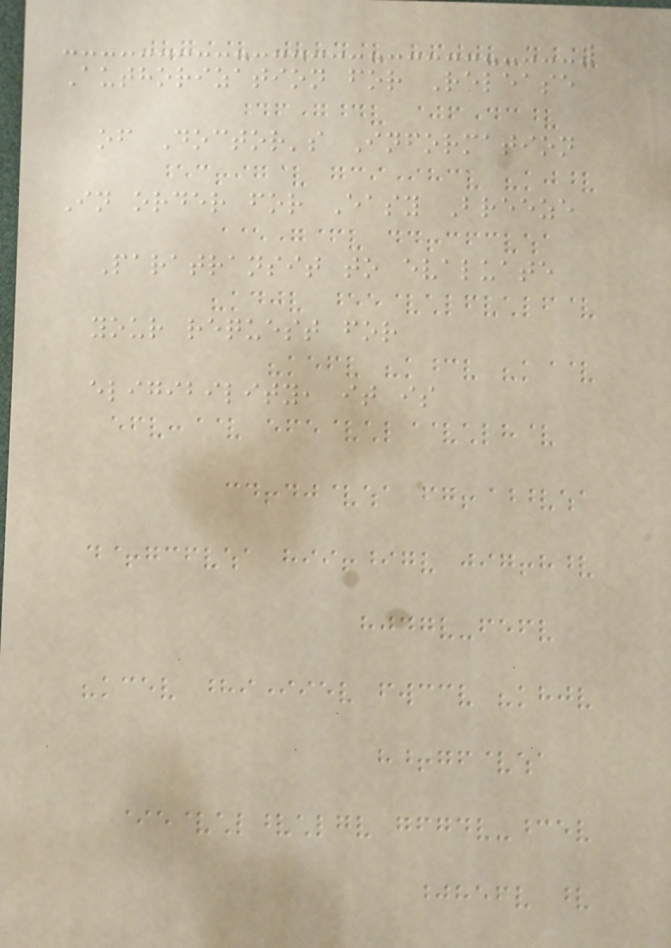Authorization for Release
of Doctor's Information
In order for Easy Breeze
Paratransit to evaluate
your request for
eligibility, it is
